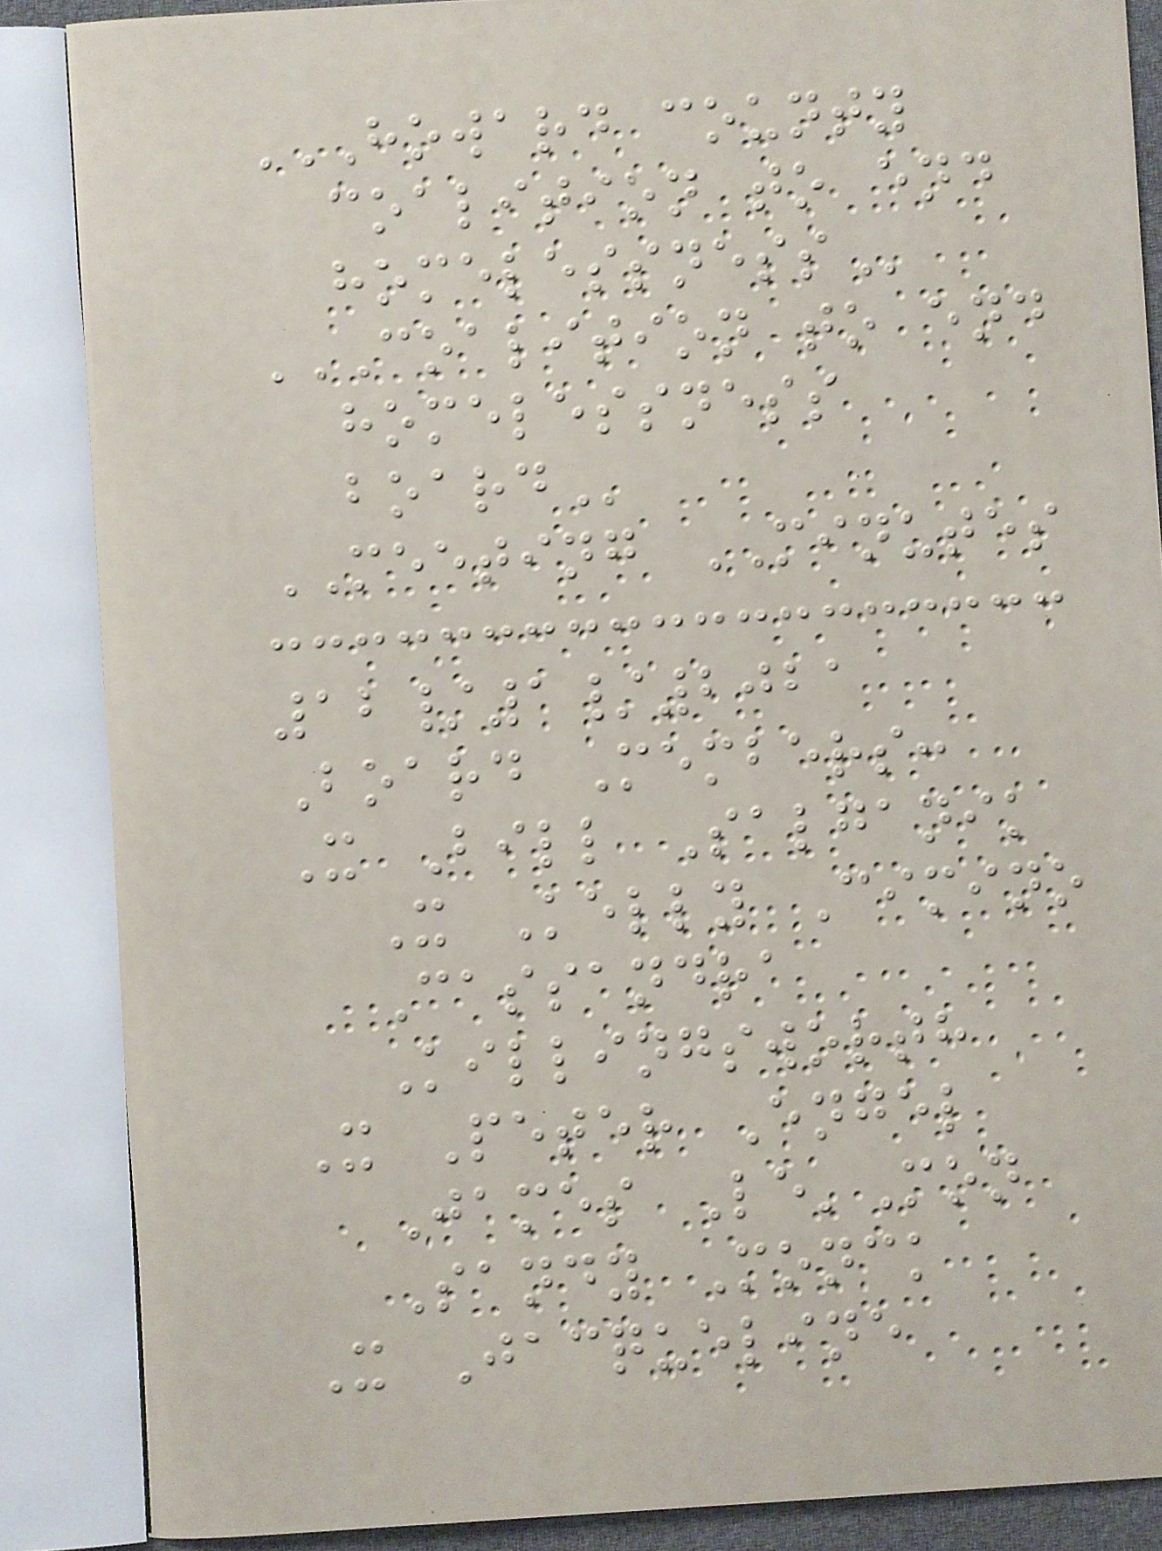HOWARD COUNTY
COALITION TO END
HOMELESSNESS
COALITION TO END
HOMELESSNESS
BOARD
MEETING MINUTES
12/1/2021
Board Members:
X Bill Salganik
X Kelly Cimino
Cassandra
Killingsworth
X Peter Engel
James Le'Mon
Sandy Monck
X Jacqueline
